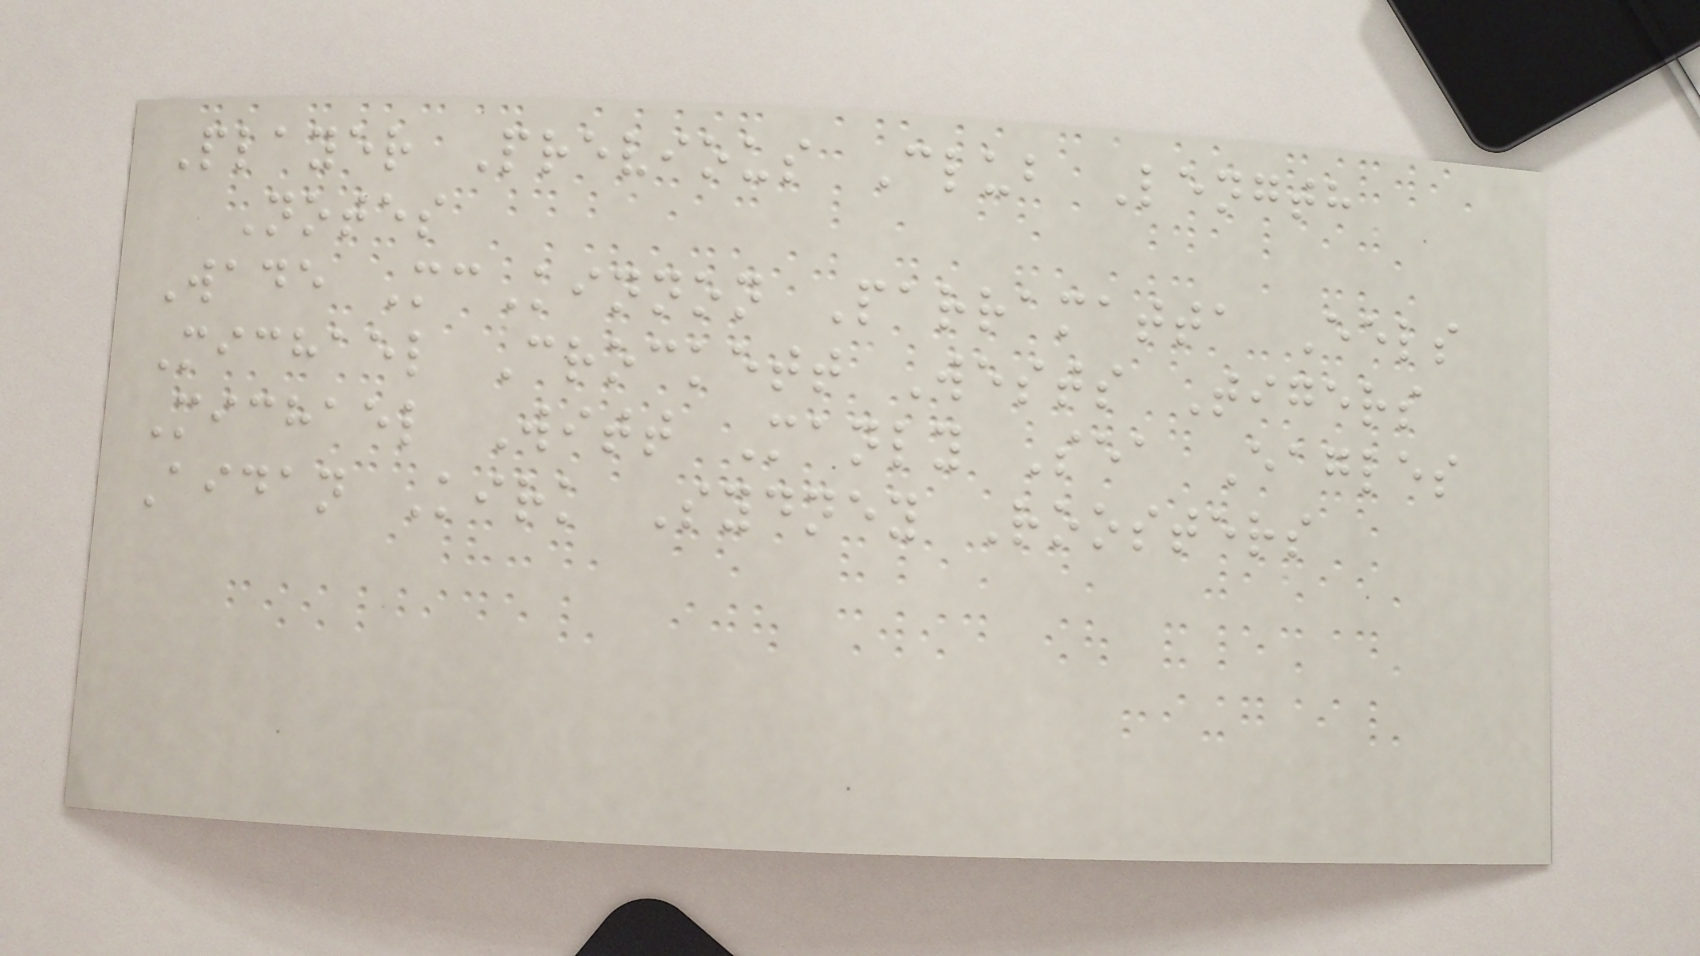Player Previous Club Length
Notes
Wade McKinnon Parramatta Eels
Michael Crockett Wests Tigers
Michael Witt Manly Sea Eagles
Aidan Kirk Sydney Roosters
